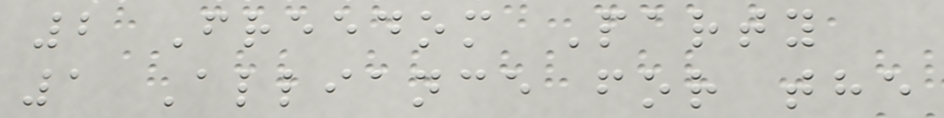2 Freedom Party
1 Alliance for the
